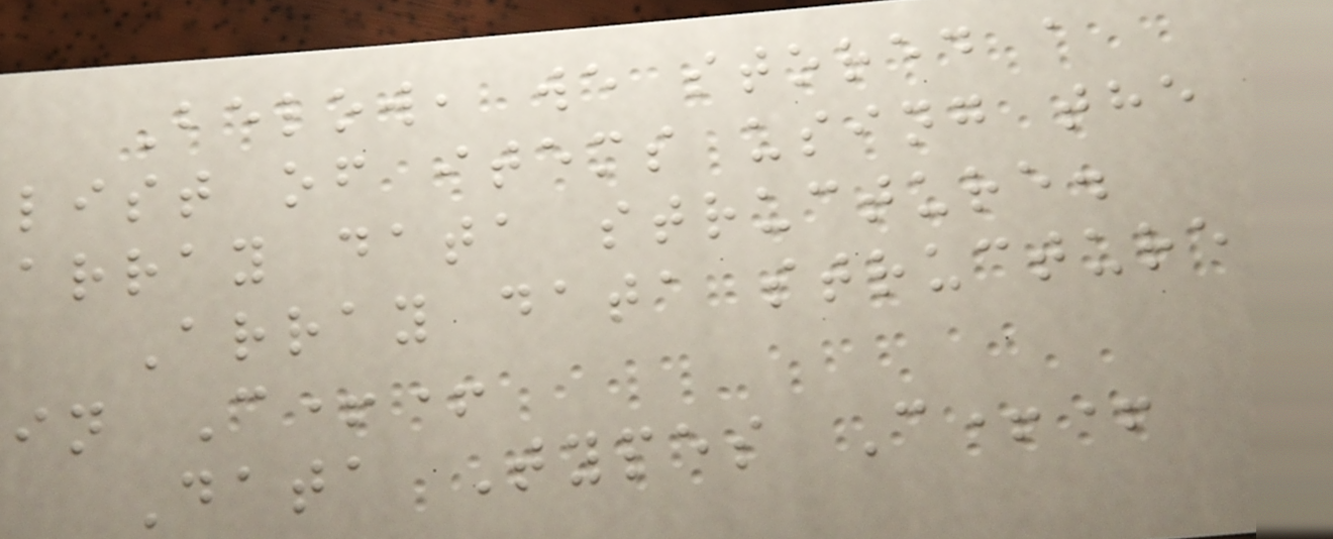Below, we stored a
list of items using the
array data structure.
Array data structure
in C++
Data Types C++
